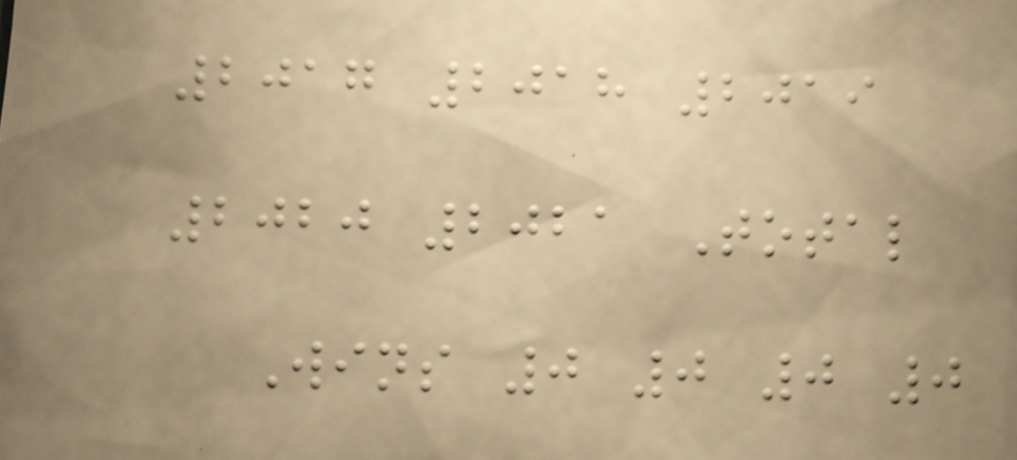2017 2018 2019
2020 2021 Total
Wins 0 0 0 0
